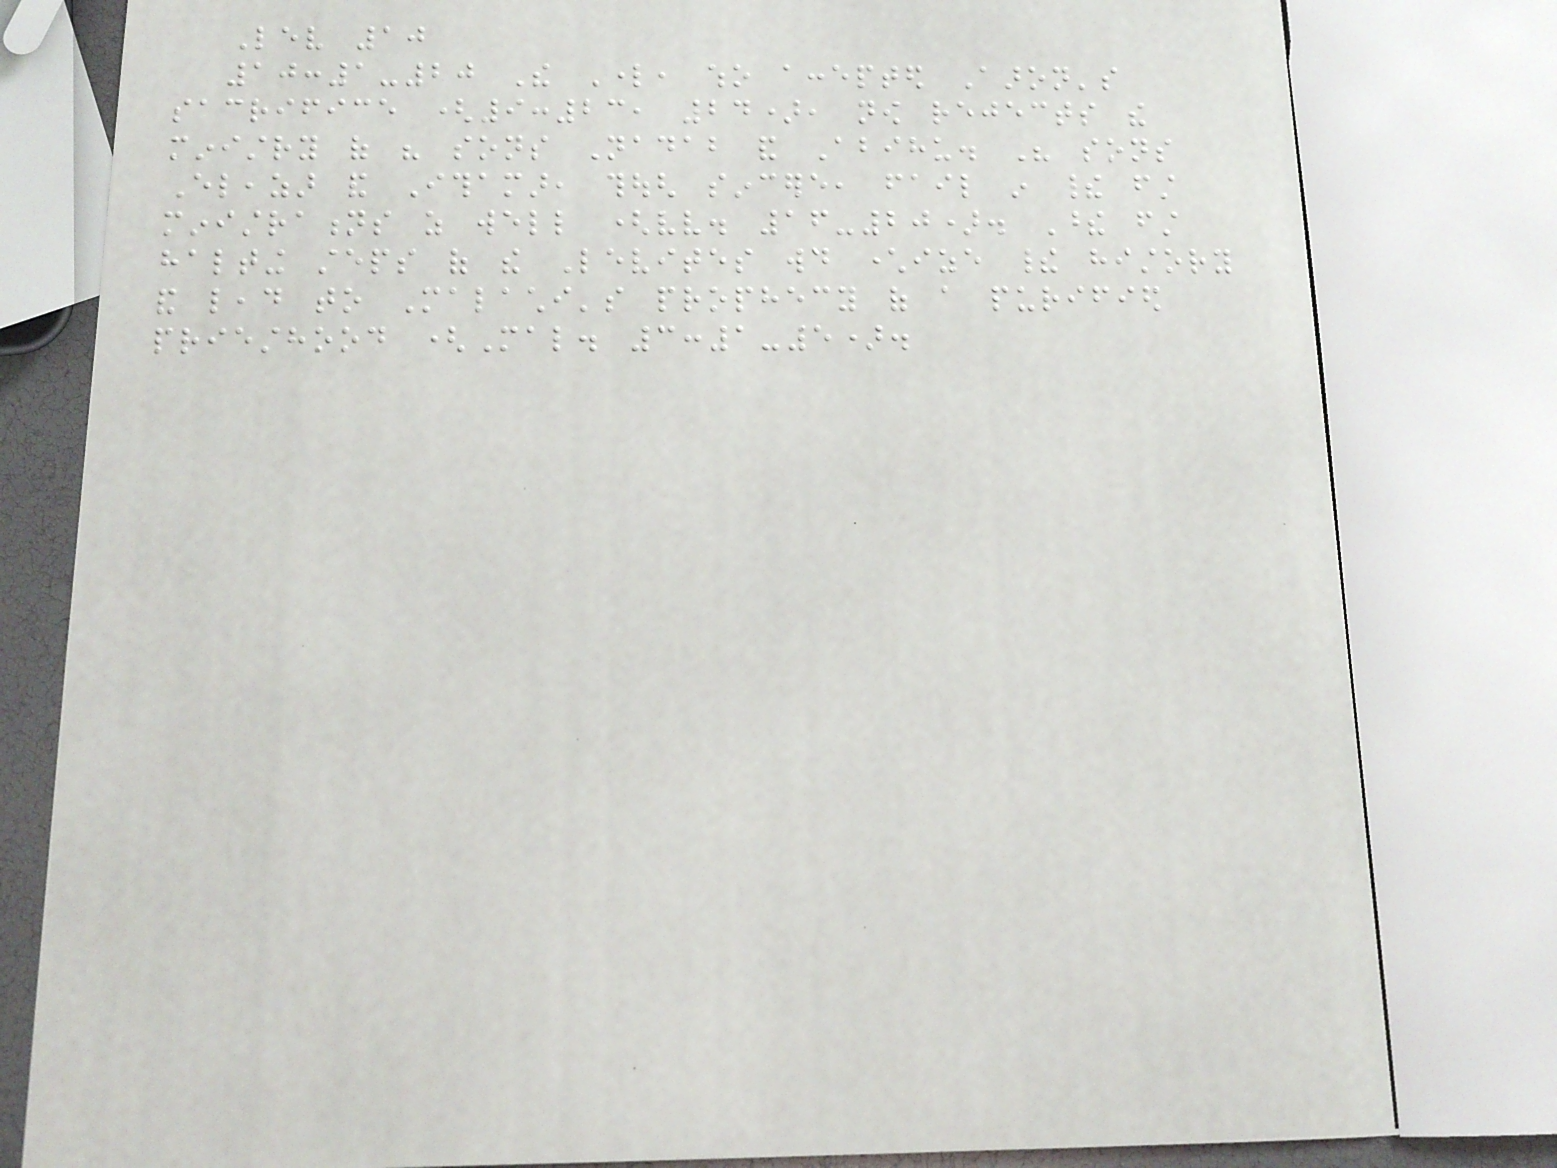Lev 10
10:1-20 The Lord, who accepted Aaron's
sacrifice (9:23, 24), now rejects the
ministry of his sons Nadab and Abihu. His sons
Eleazar and Ithamar, though sincere, fail in their first
ministrations as well (vv. 16-20). These first
halting steps of the Levites would characterize their history
and lead to Malachi's prophecy of a purified
priesthood (Mal. 3:1-5).
